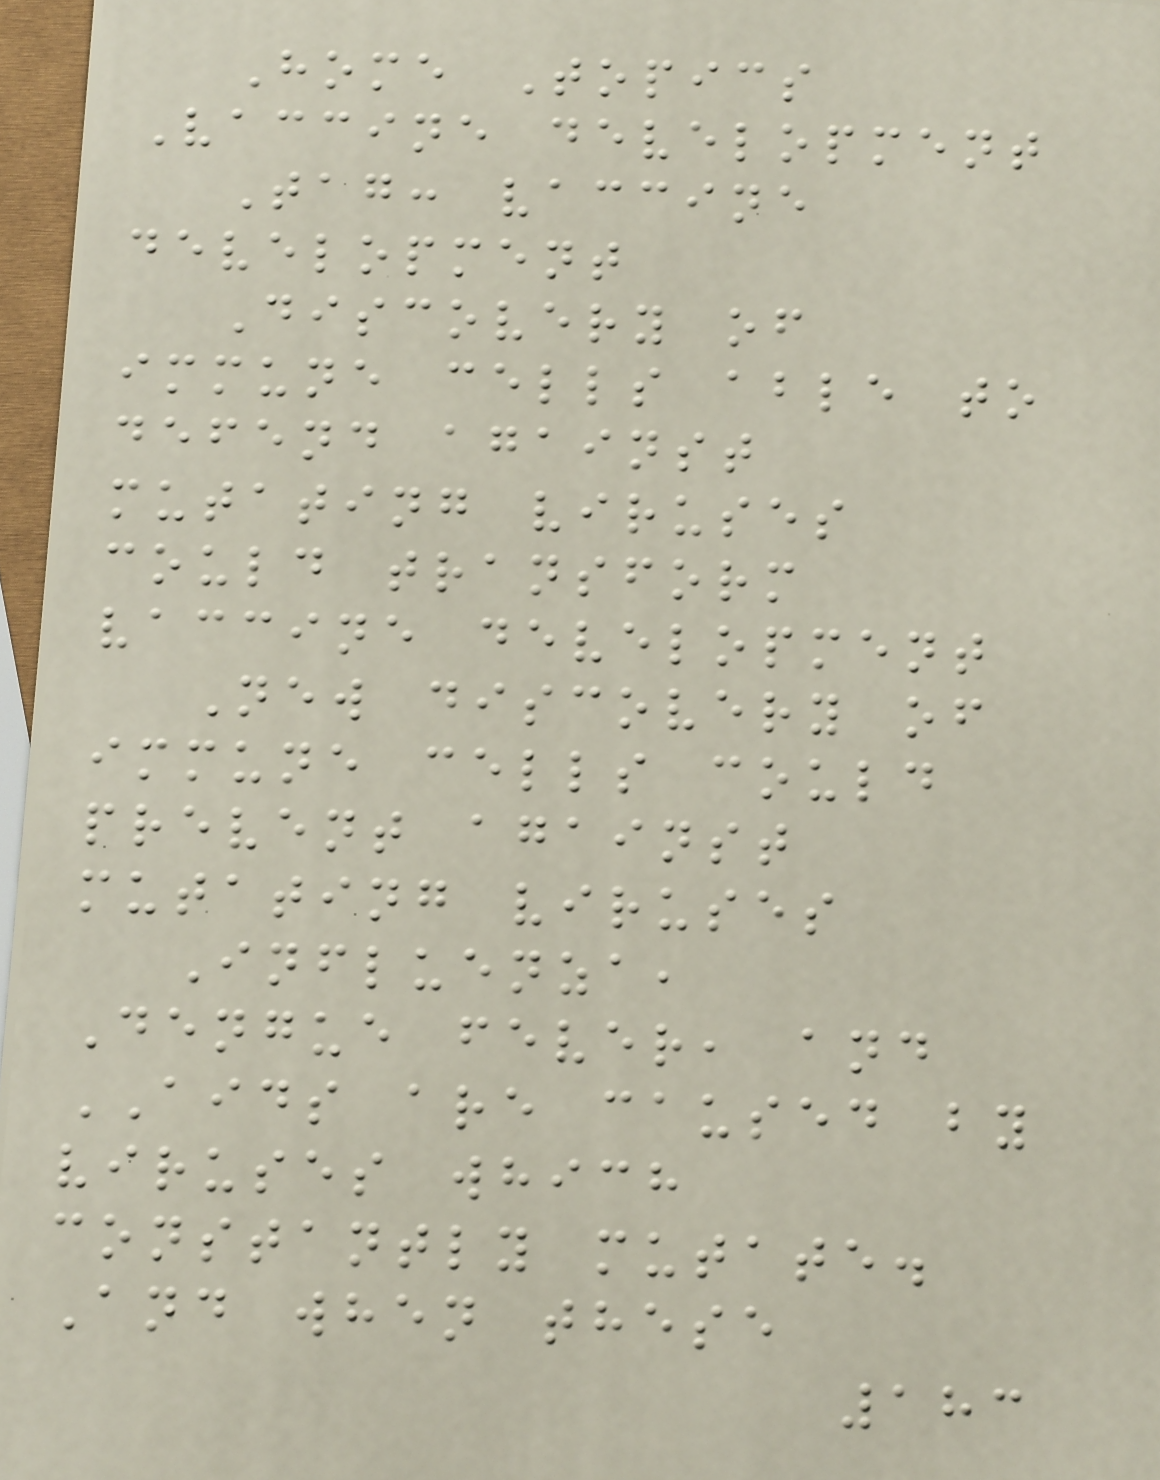Home Topics
Vaccine development
Tag: vaccine
development
Discovery of
immune cells able to
defend against
mutating viruses
could transform
vaccine development
New discovery of
immune cells could
prevent against
mutating viruses
Influenza,
Dengue fever, and
AIDS are caused by
viruses which
constantly mutate.
And when these
183
